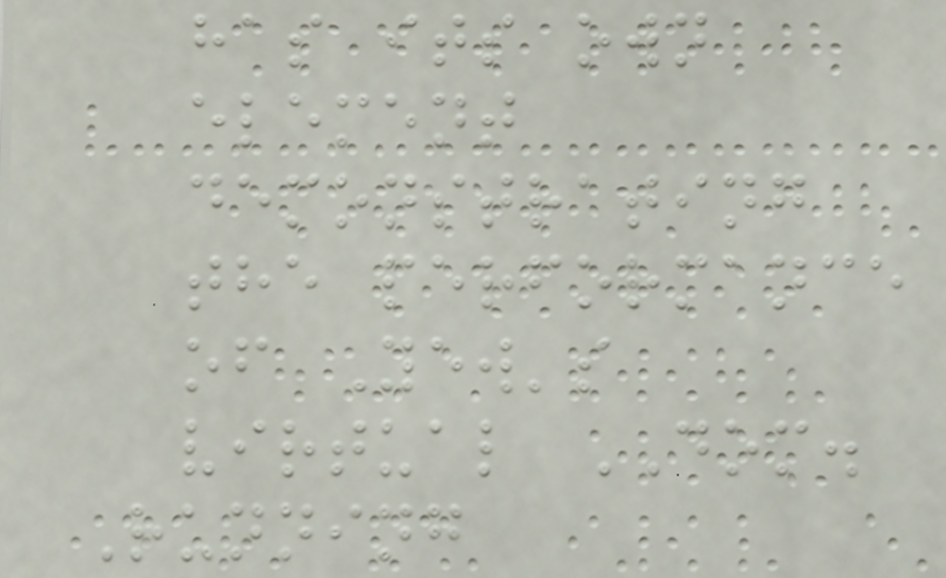has its own
element
demonstrating
the performance
of Yew's
virtual DOM.
Running
